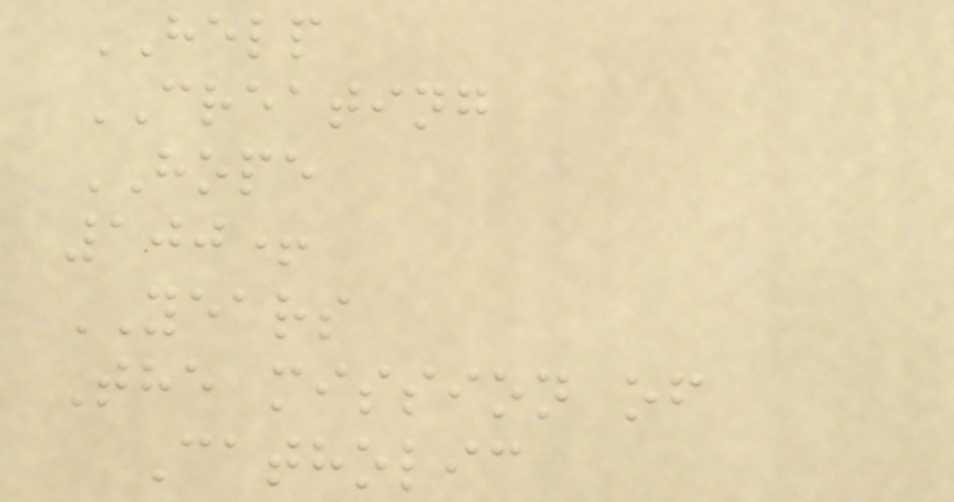HELP
CREATING
HOPE
100+
YEARS
The mission of
Catholic
